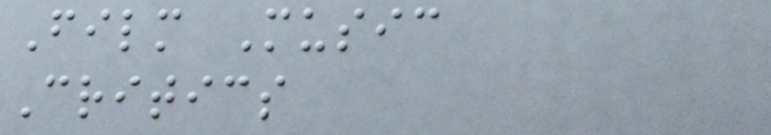Film Music
Critics
